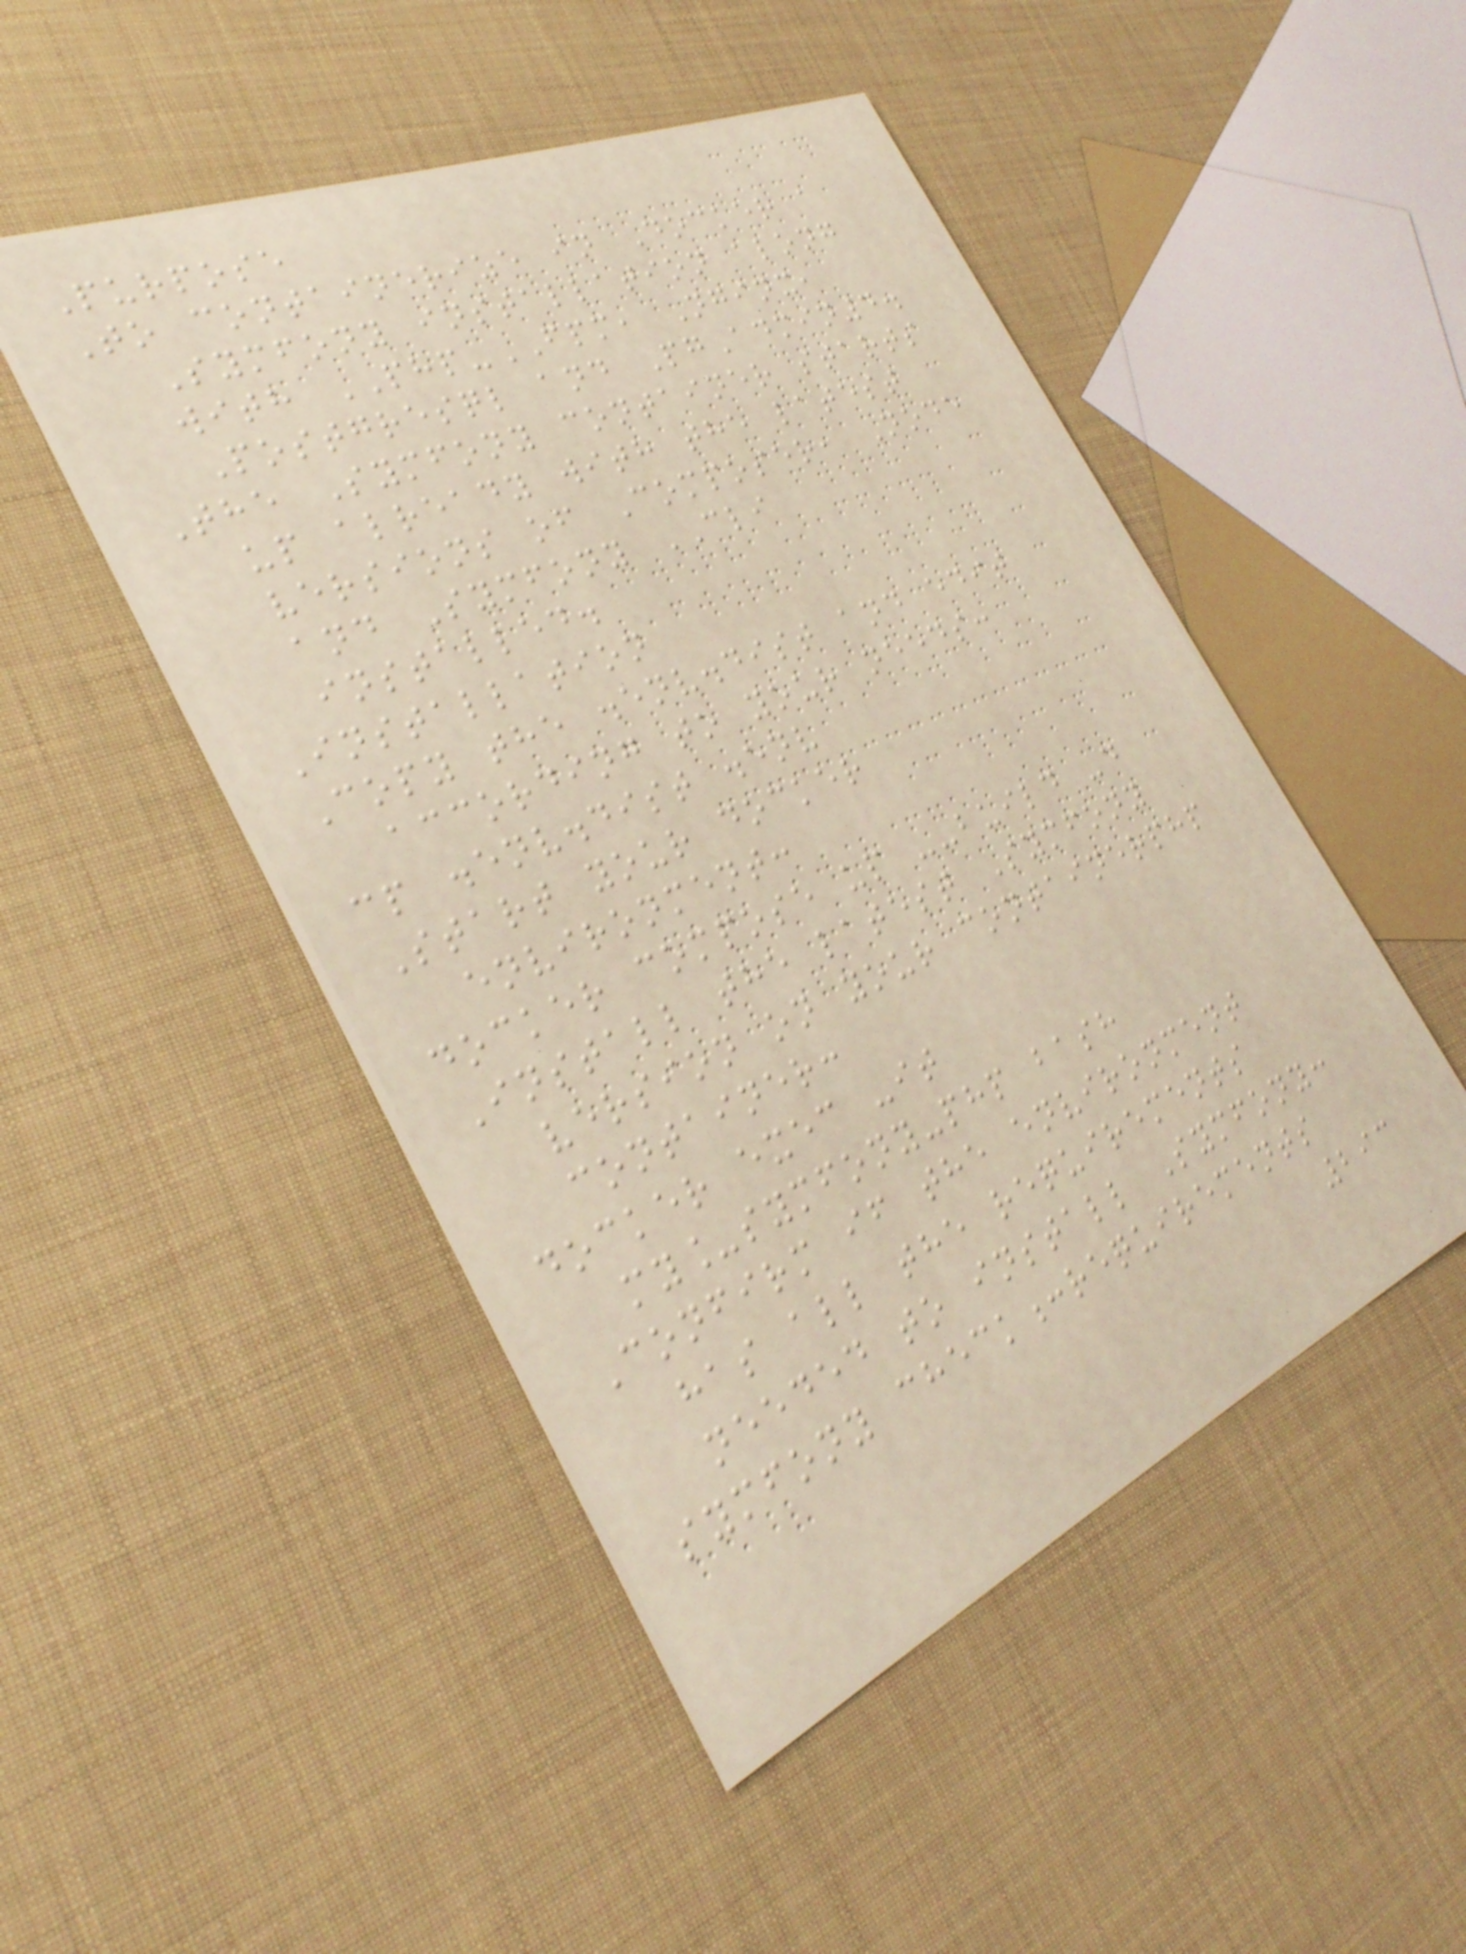Purpose
To containerize in Docker a
Symfony installation along
with PHP-FPM, Nginx,
Postgresql and PgAdmin4.
The Symfony container starts
up already with the latest
versions of Composer, Node
and Symfony CLI
installed.
Installation
Copy the .env.dist and edit
according to your needs:
cp .env.dist .env
Start your docker
environment:
docker compose up --build -d
Install the latest Symfony
version on your containerphp
container:
docker exec -it
my_symfony-php bash
Confirm if the environment
has all the requirements
needed to install Symfony:
symfony check:requirements
293
